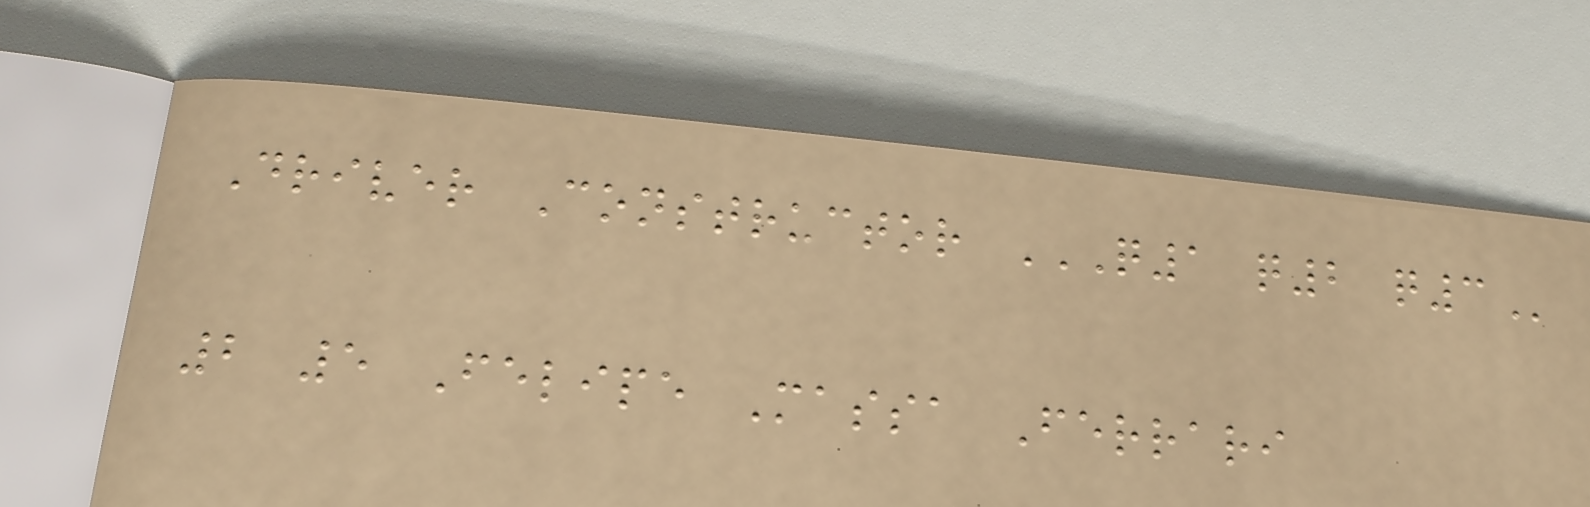Driver Constructor Q1 Q2 Q3
2 5 Felipe Massa Ferrari
